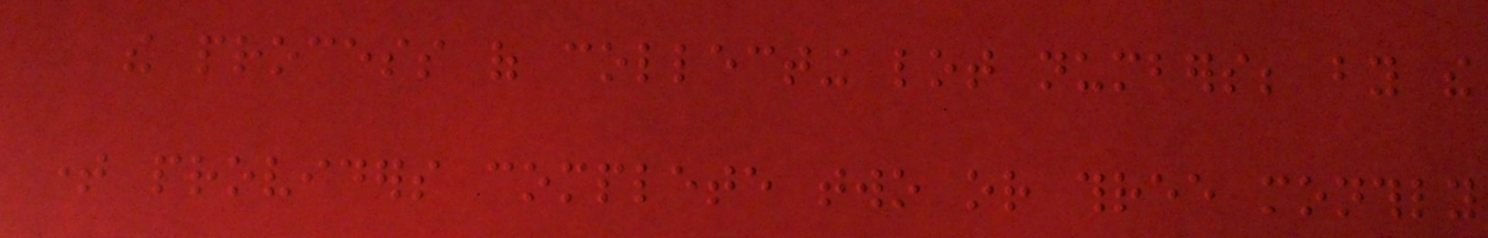the process of collecting lot numbers; by the
time providers complete two or three monthly
